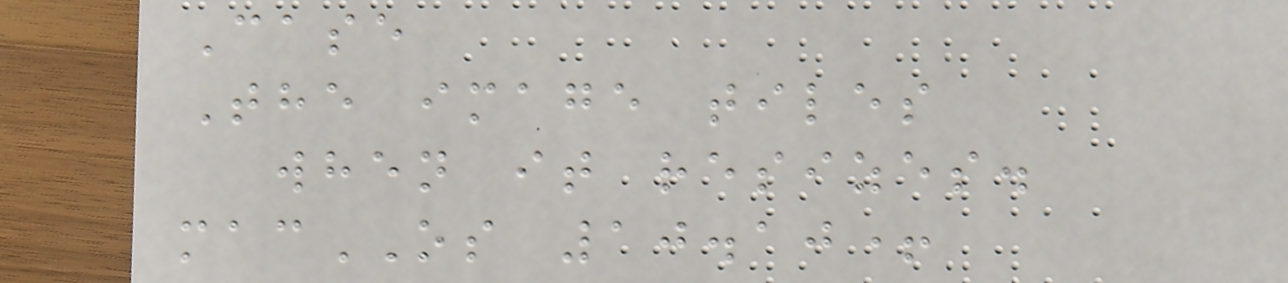Case
The image tiles
when it resizes.
macOS 10.10+
